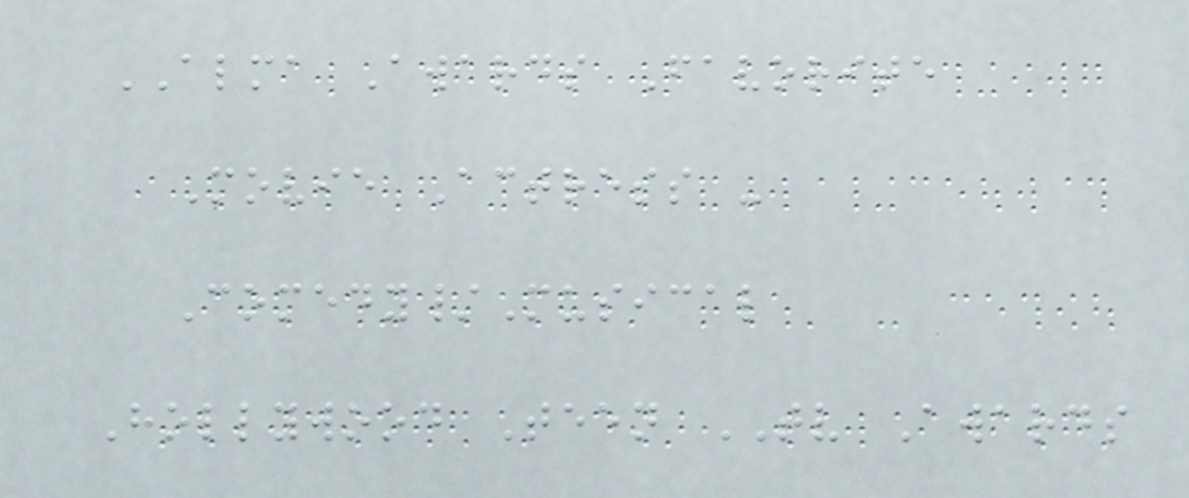ALMA Awards Favorite
Movie Actress -
Comedy/Musical
Hollywood Teen TV Awards
